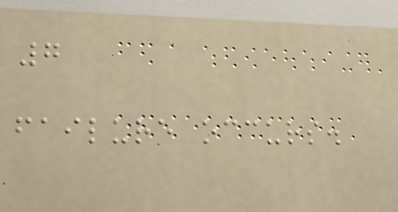7
failure occurs.
